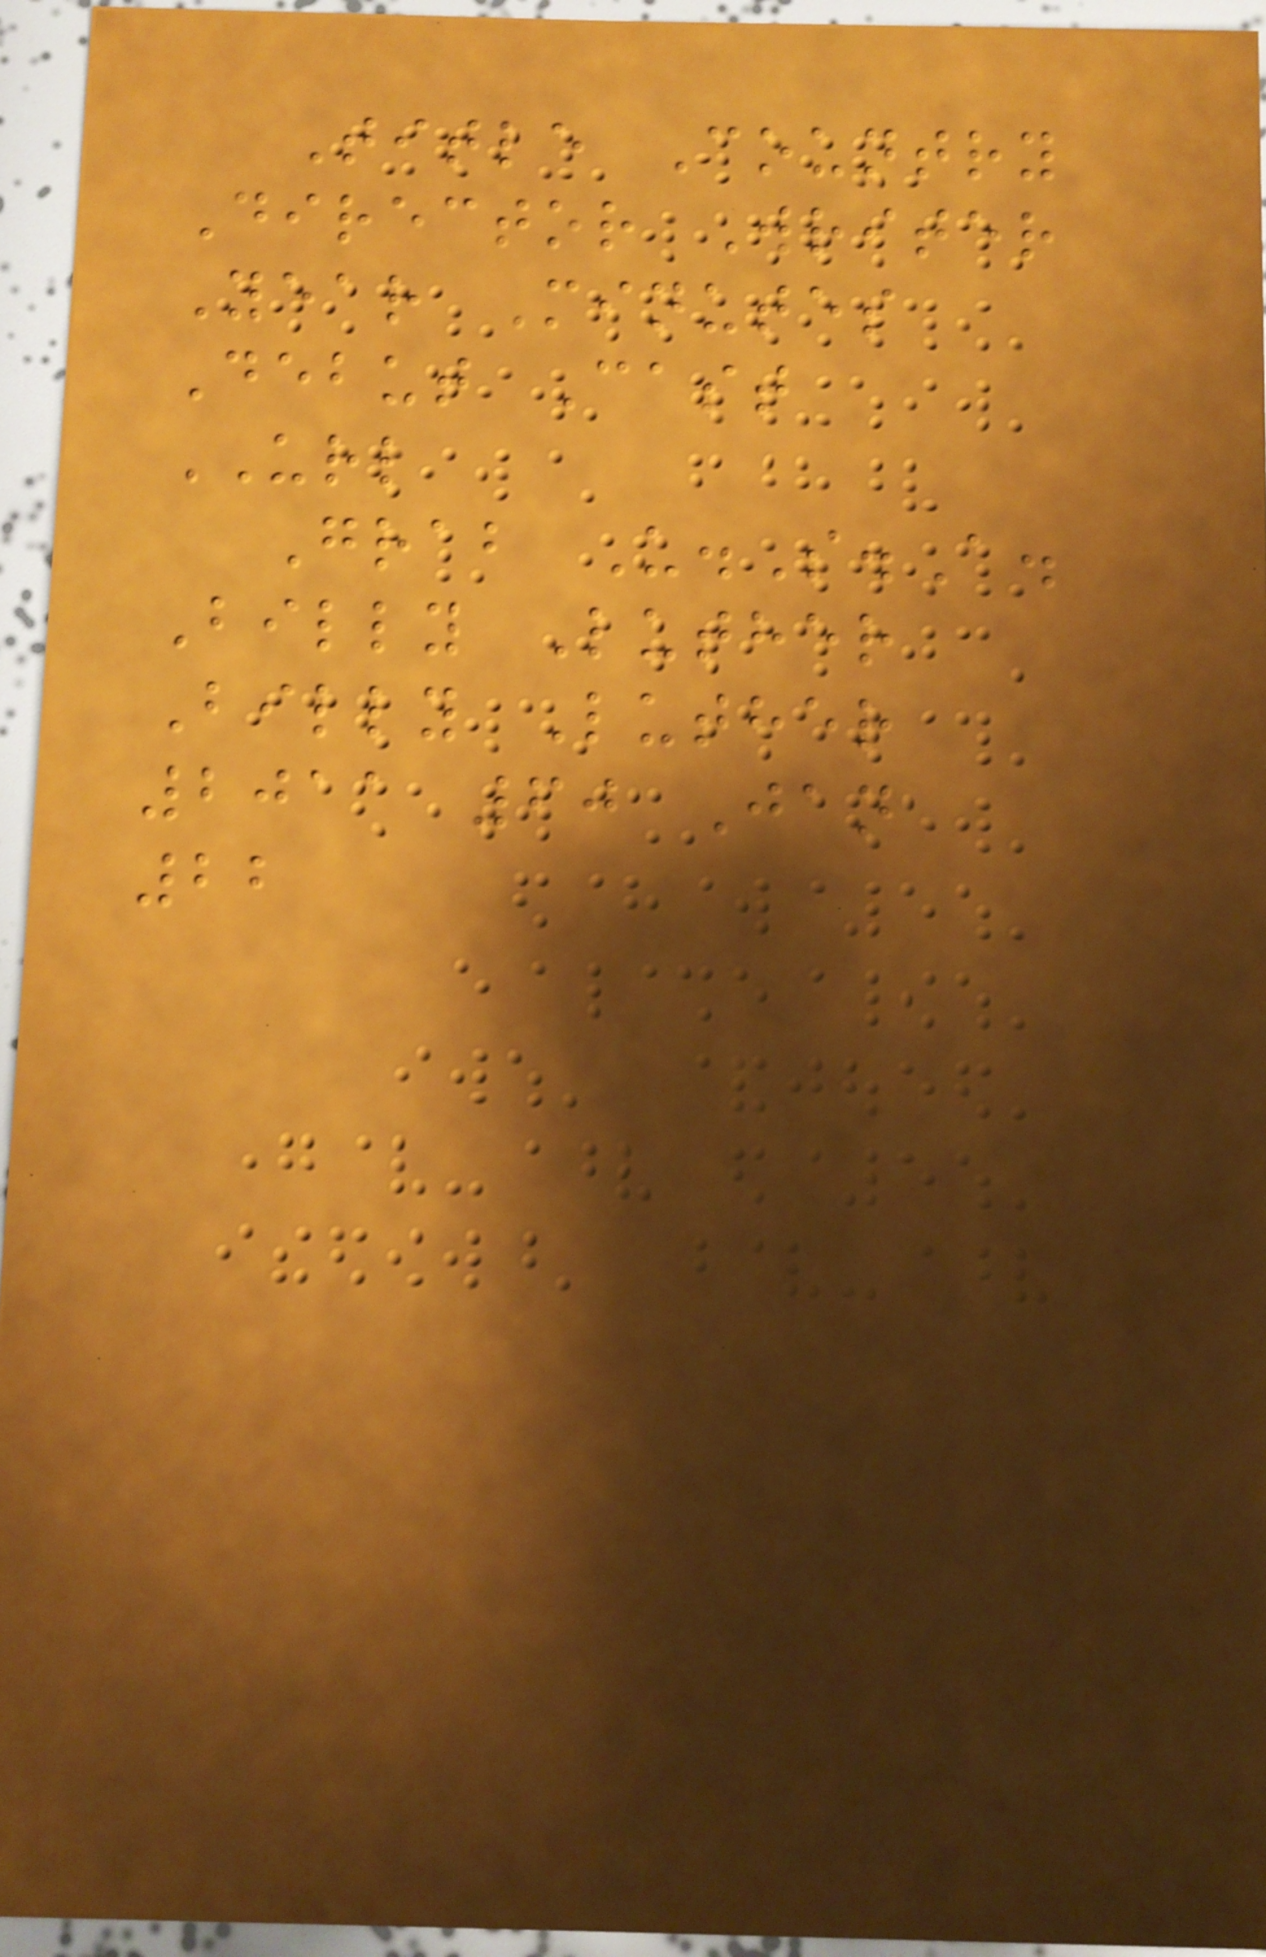Title Country
Director Writer
Year Minutes
Debut Cast
URL
Grab U.S.A.
Billy Luther
Billy Luther
2011 60 Jan
22
